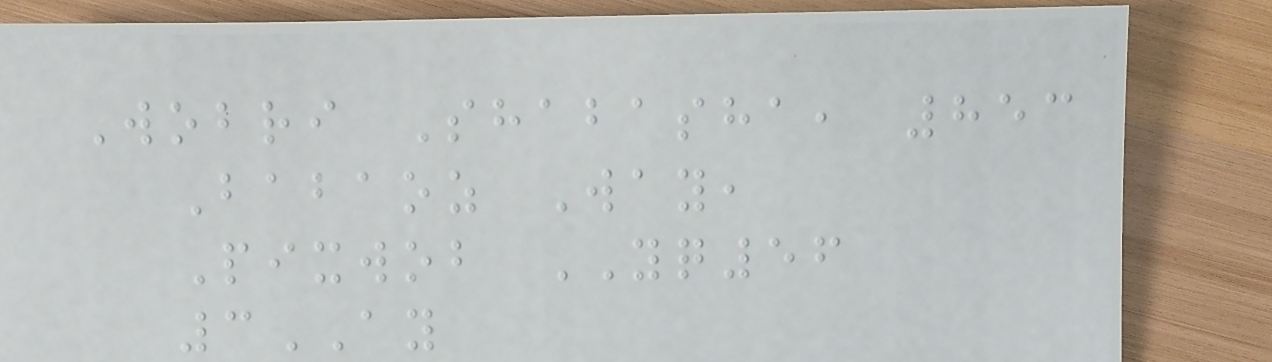Wobri Shabasha, 853
Babaoz Way,
Pixwob YQ56
3AY
